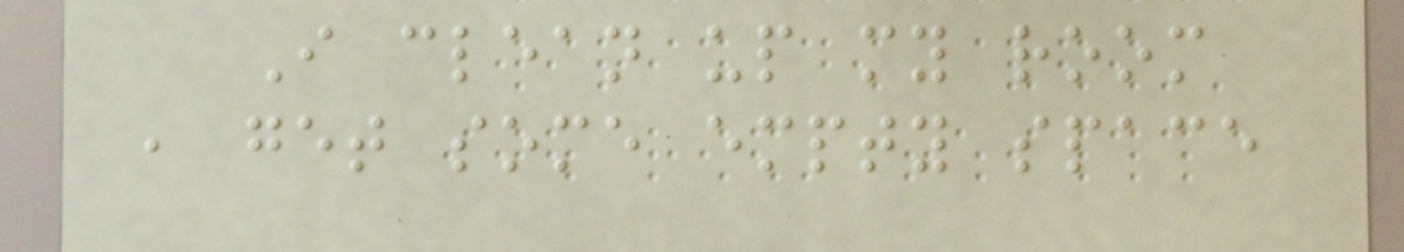I clean up my room
, get some empty space
